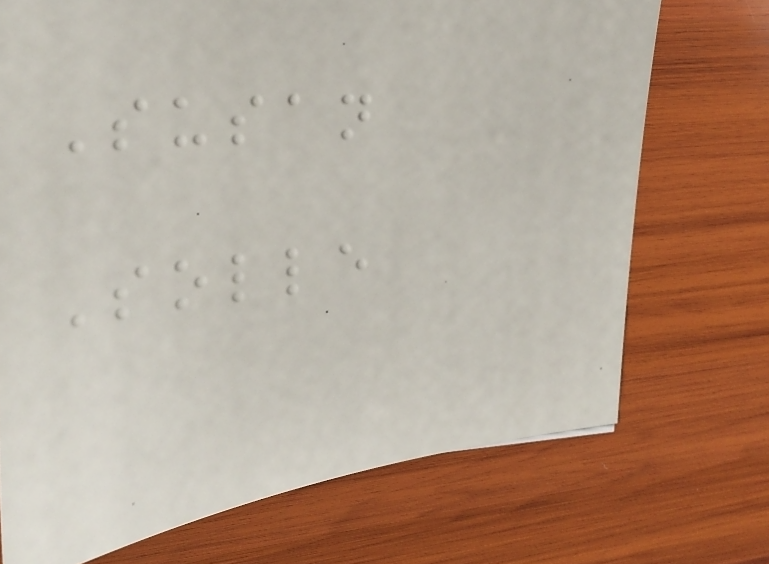Susan
Solle
